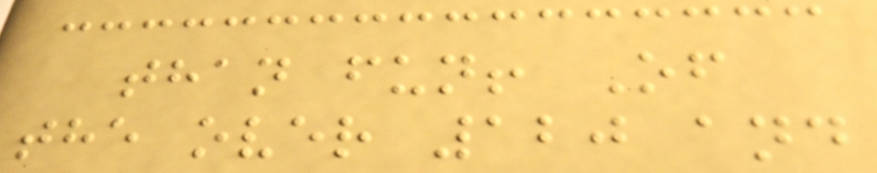than fun! Of
the over 120 and
